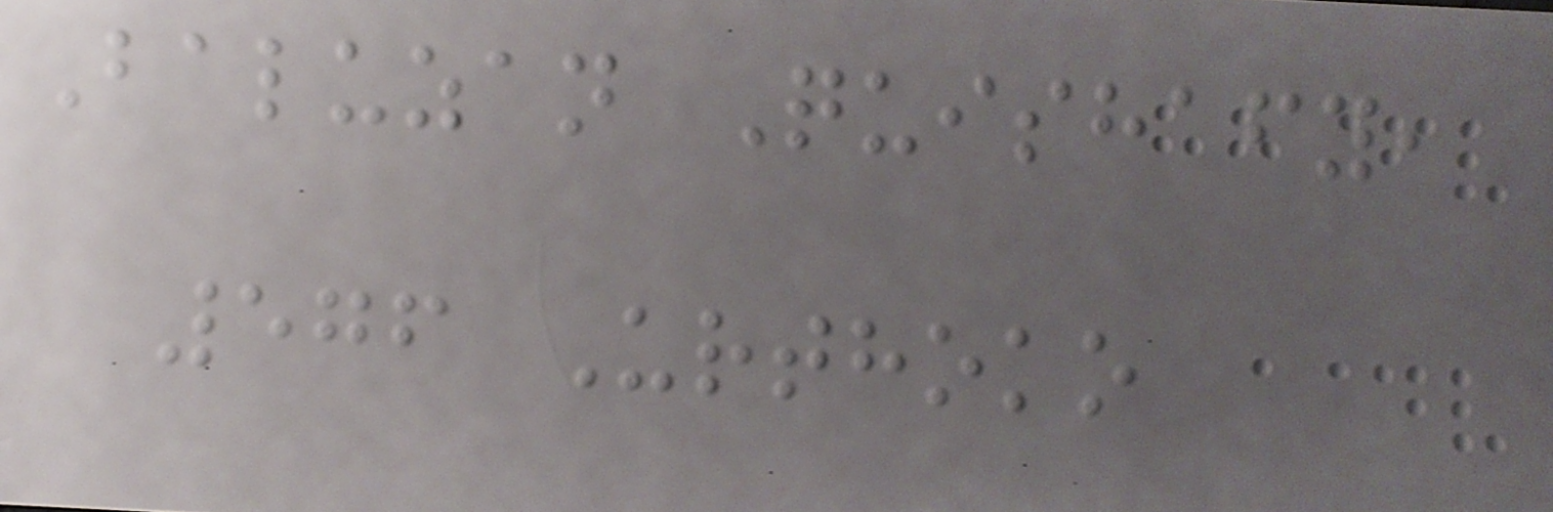Baluzan Quishafy,
576 Urthoko
